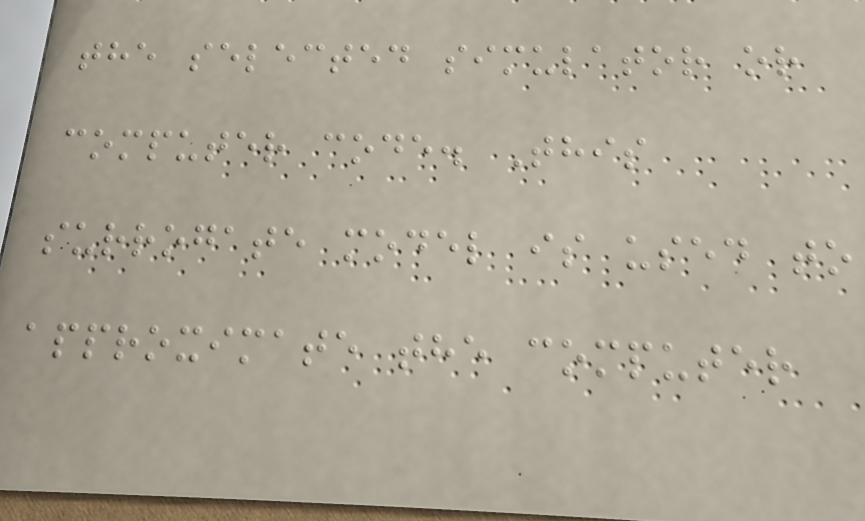the selected simulator or
computer code. This
surrogate model is used to
approximate the computer
